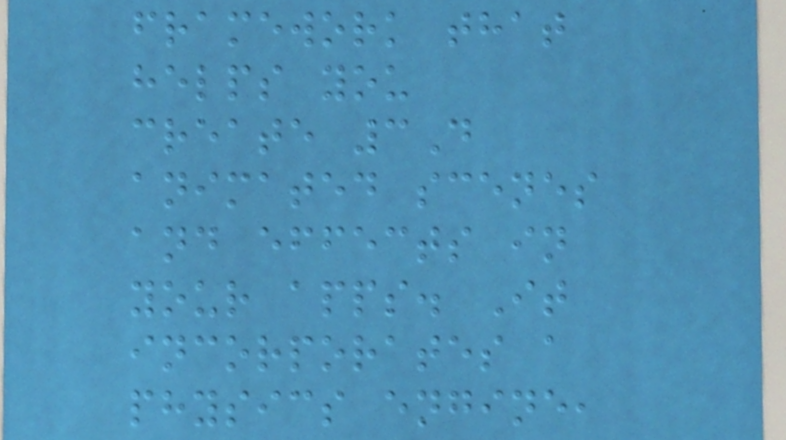framework that
helps you
create 3D
animated scenes
and effects in
your apps. It
incorporates a
physics engine,
